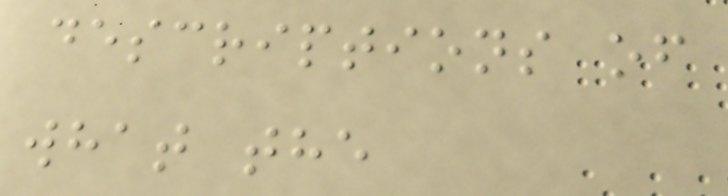descriptions of
what the
